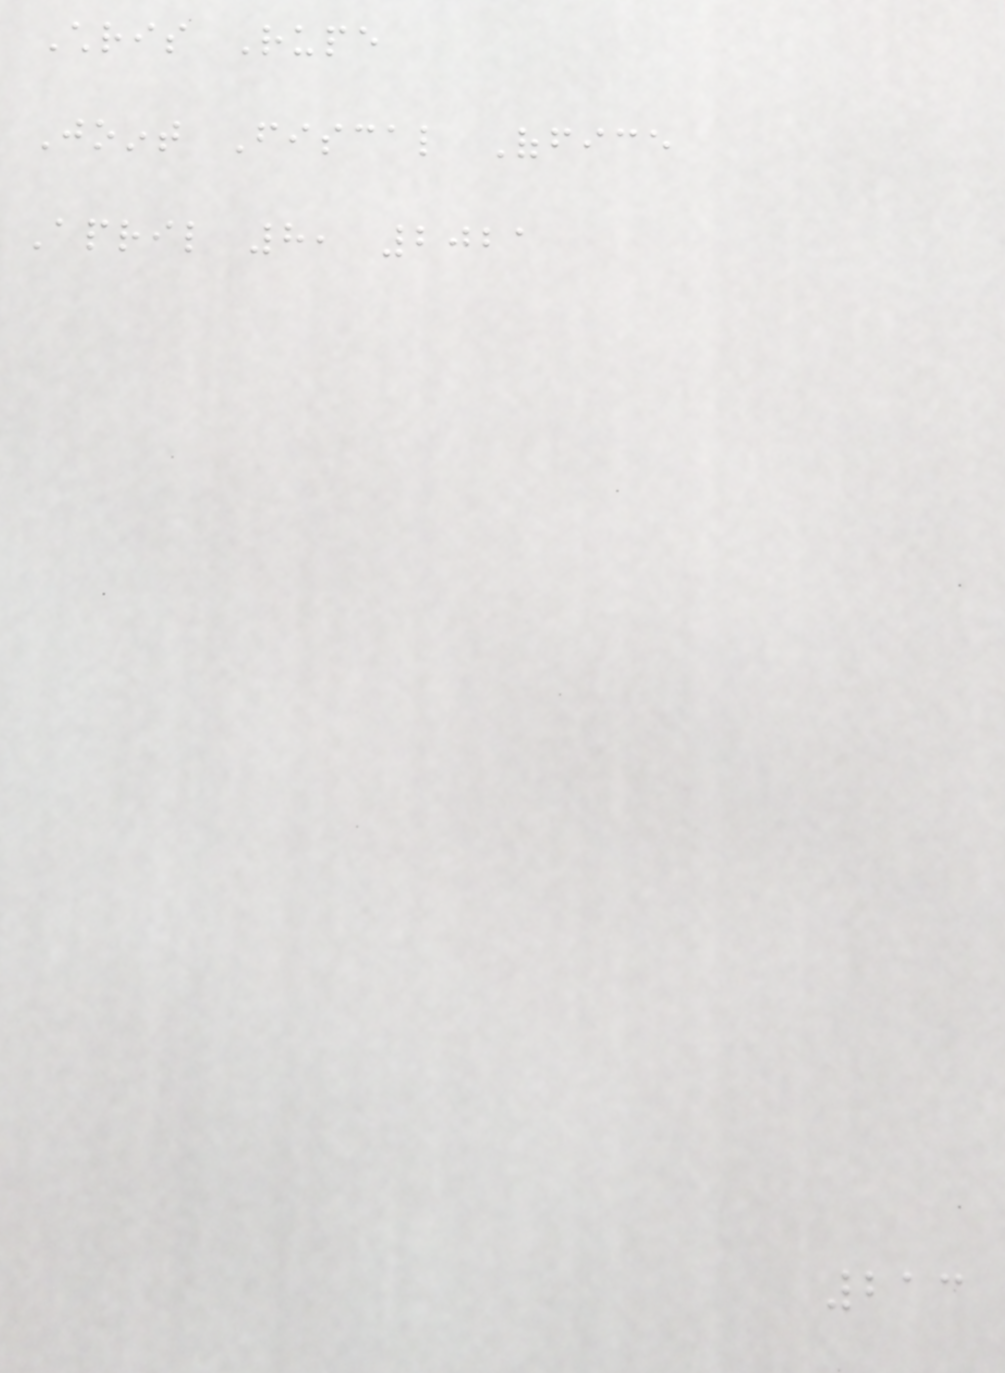Chris Rupe
Joint Fiscal Office
April 8, 2021
213
